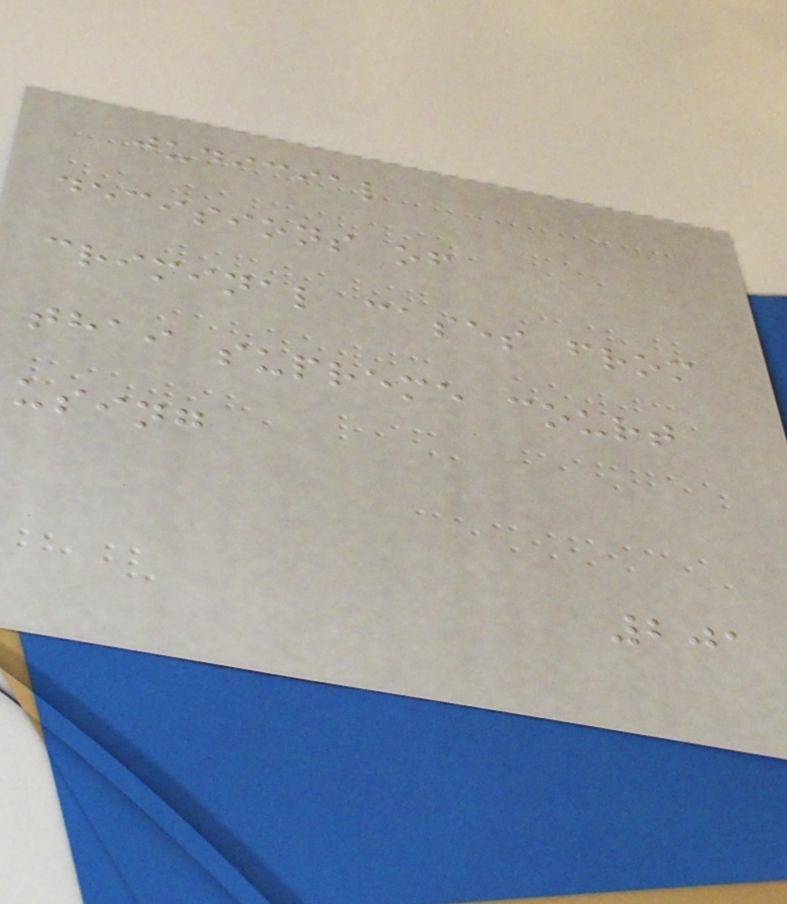judicial
decisions of
criminal cases from
thai supreme court
using
201
